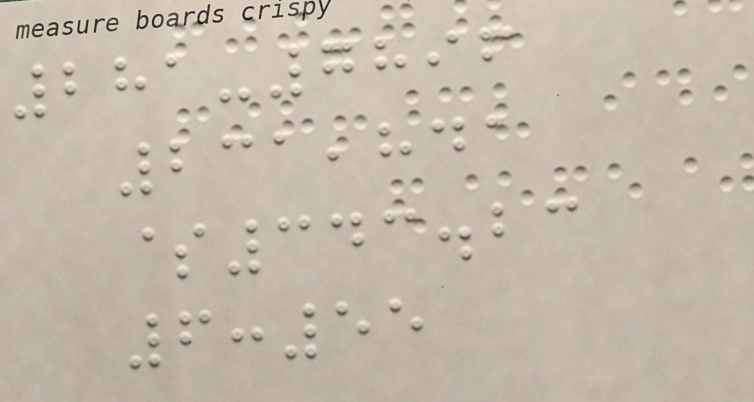281-7896
231,841
$343.23
6:55
